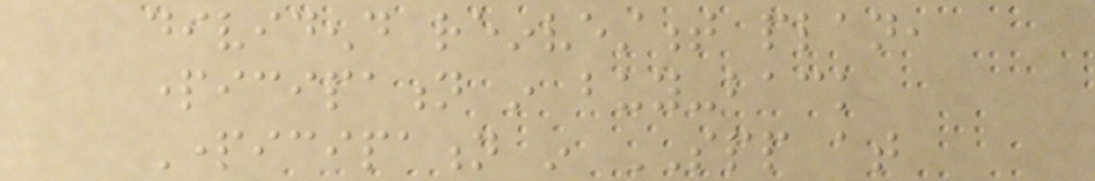dividend reinvestment plan,
participation in buy-back
Participation in SPP at
